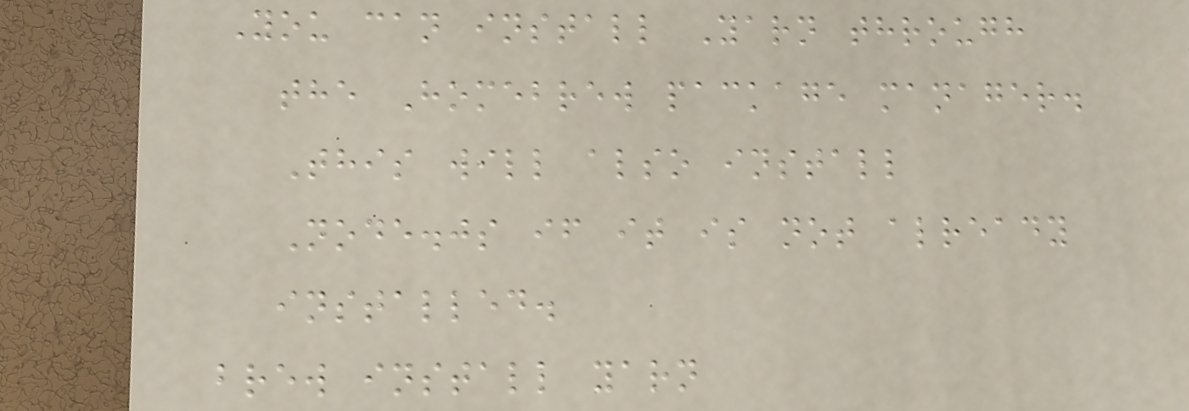You can install Yarn through
the Homebrew package manager.
This will also install
Node.js if it is not already
installed.
brew install yarn
